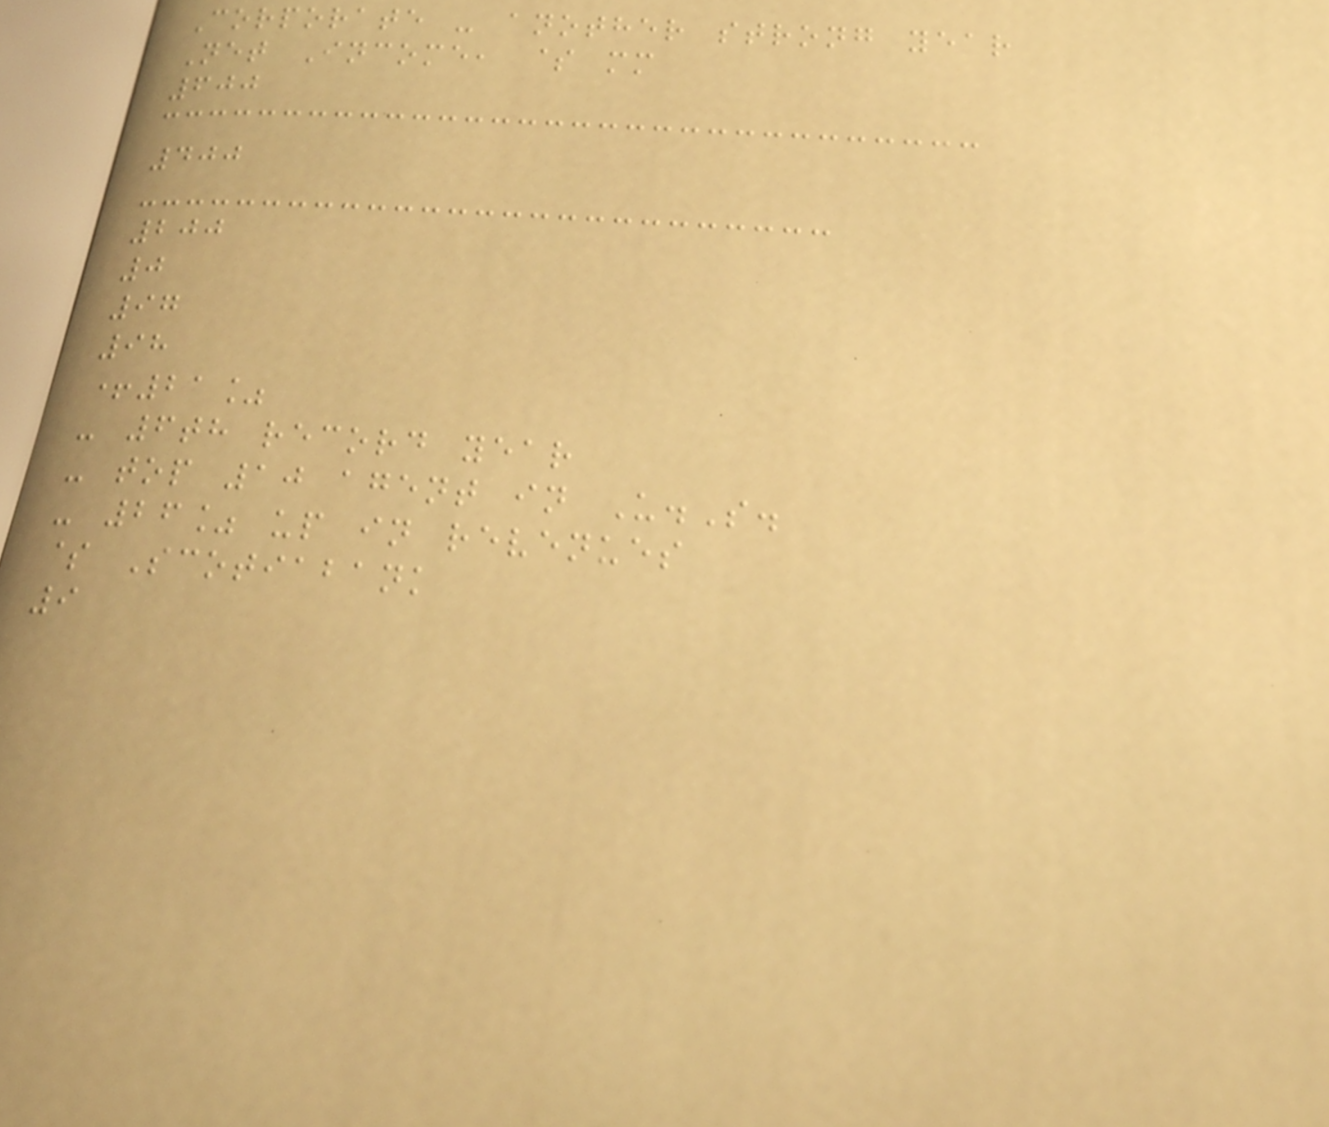Corporate - another strong year
Net Income, $ mm
600
400
200
0
97
98
+21%
- 6th record year
- top 10 agent in U.S.
- 26% up in revenues
$ Scotiabank
9
